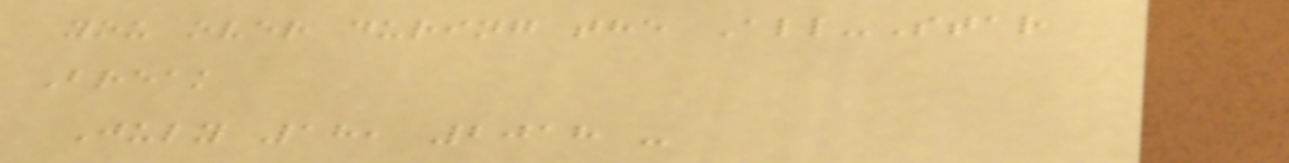you over during the All-Star
Break
July 18, 2018 -
